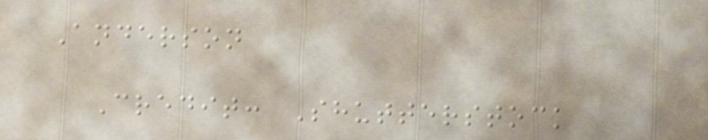Anderson
Credit: Shutterstock
